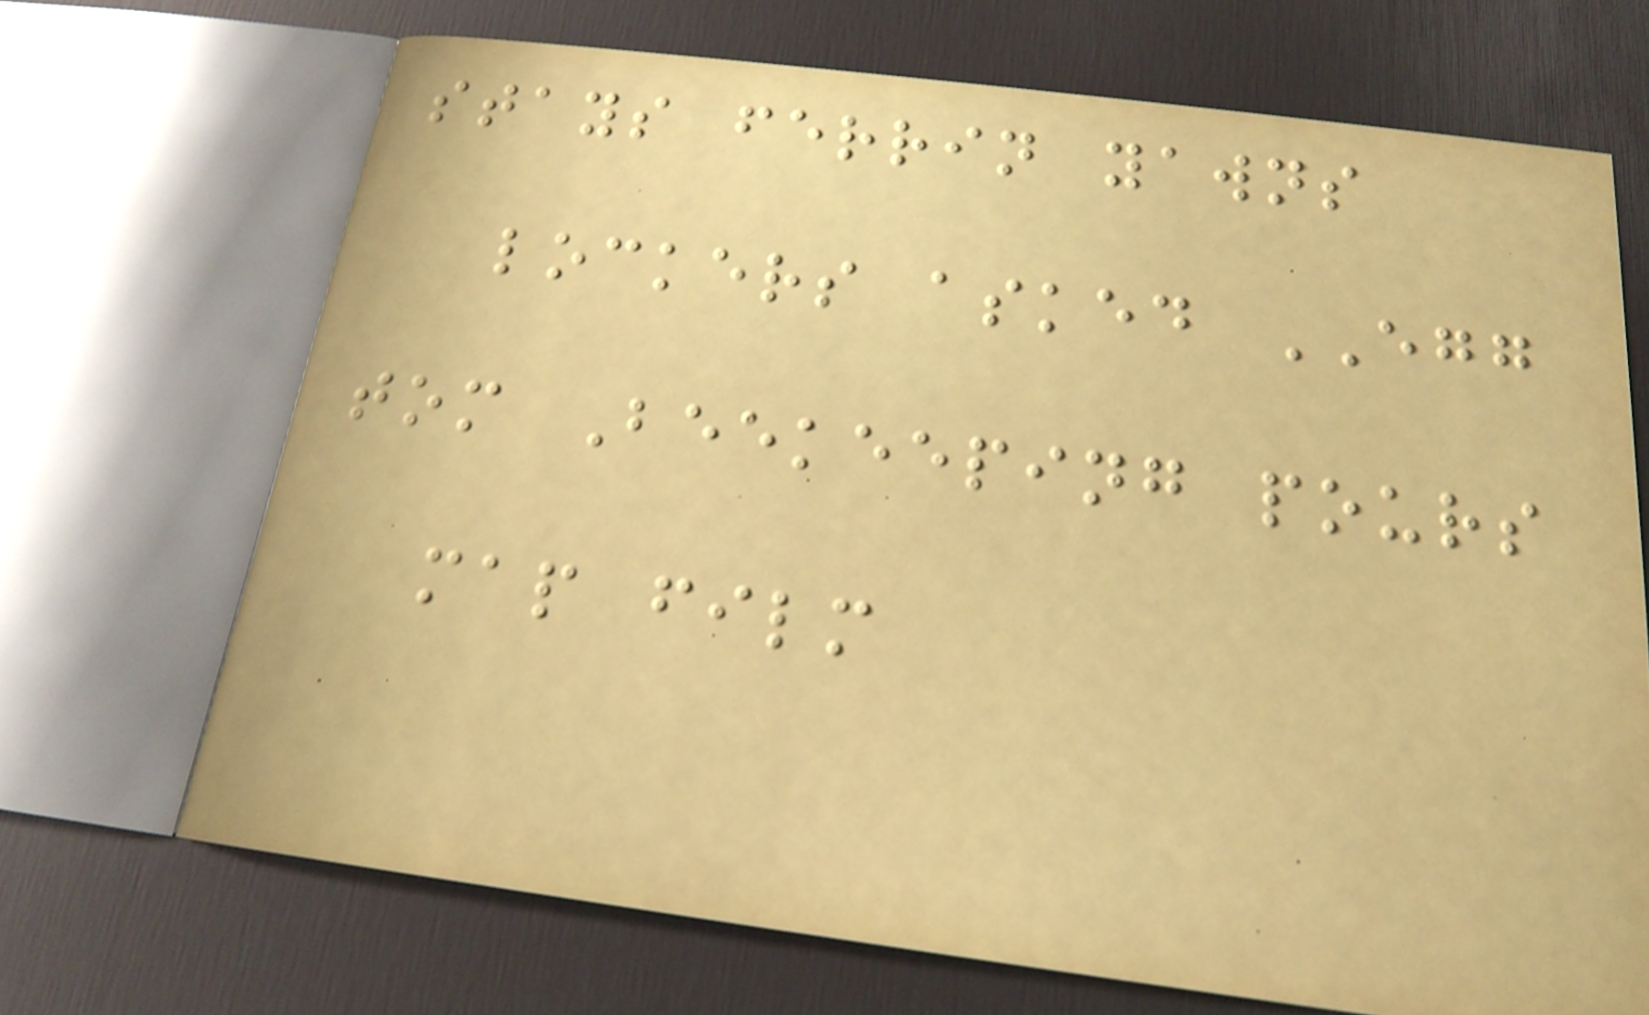stays ferrin yawns
lockers asked EGG
tom Beekeeping pours
map film
